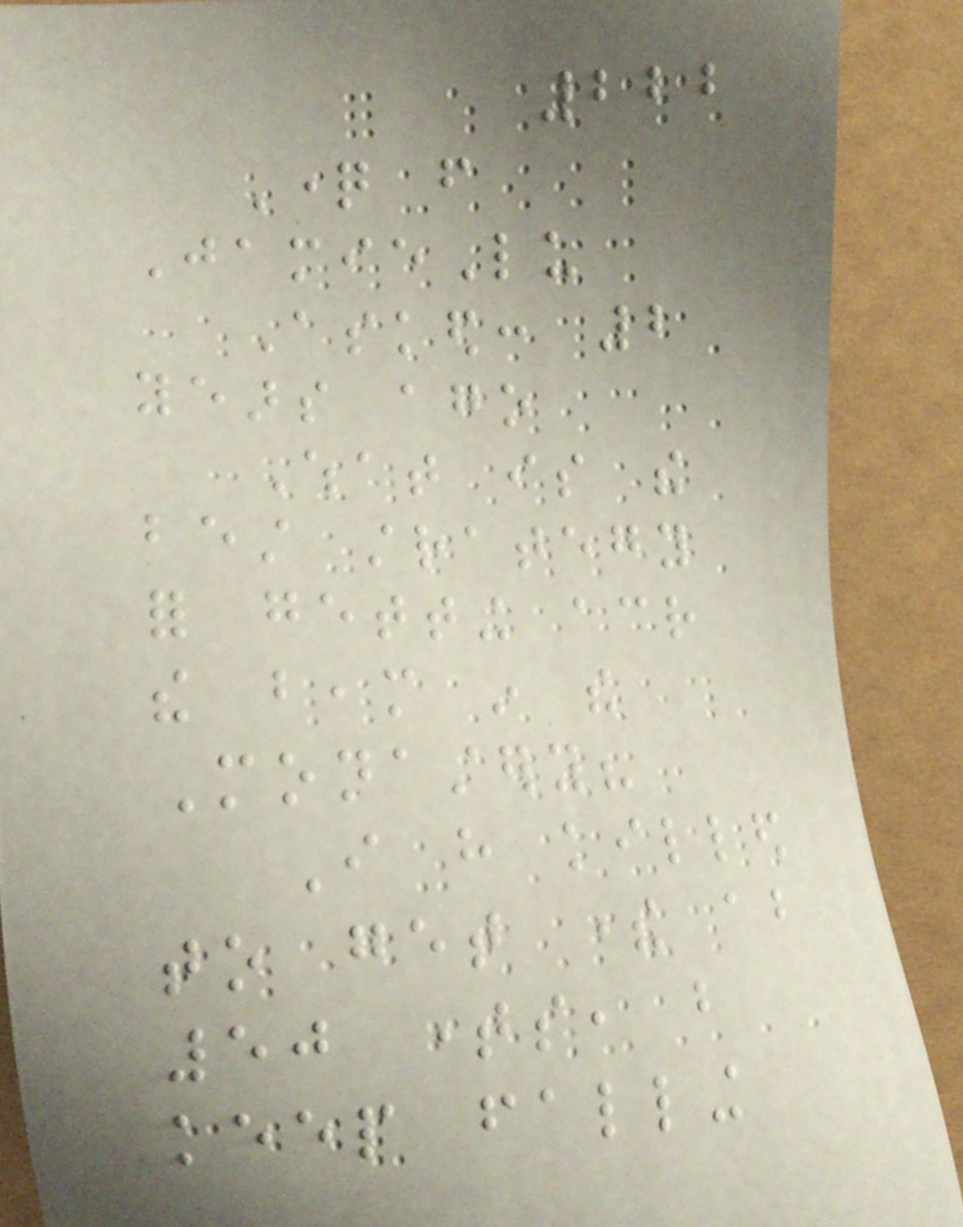222
Question from
JamieLu
Asked: 2
years ago
What is the
best strategy
for getting across
the beam in the
Monastery?
I have killed
to get there about
50 times, but
keep falling
